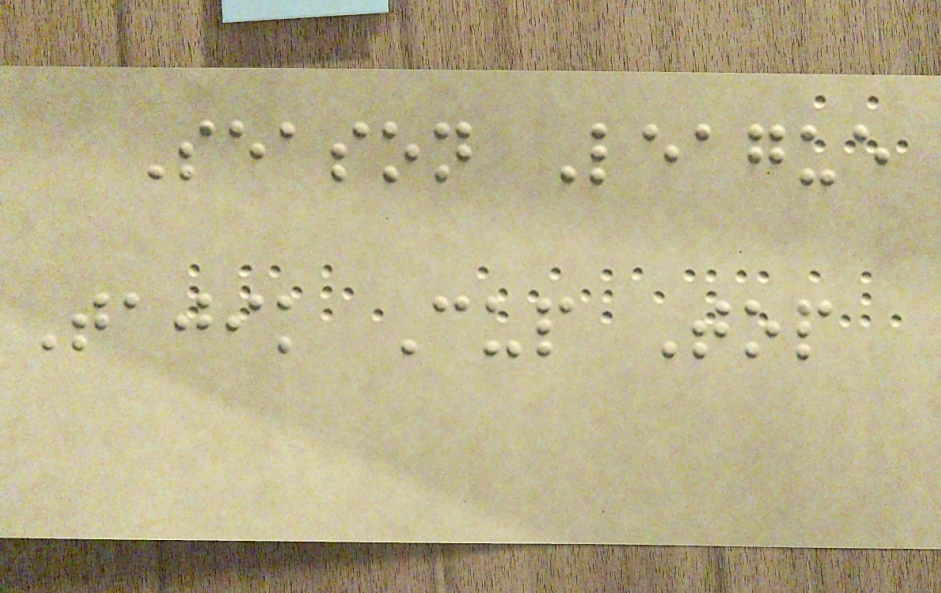Season League
Tajik Cup Top
